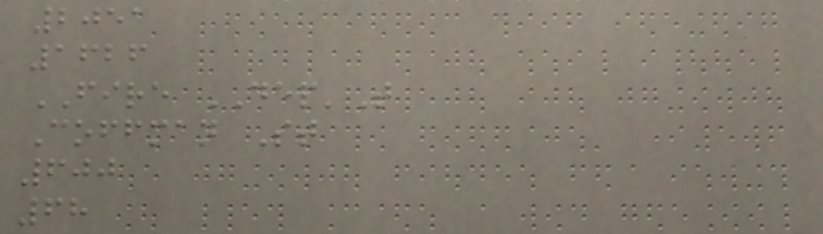2051
1626
FIRE DEP'T
Coffman St
600
68
